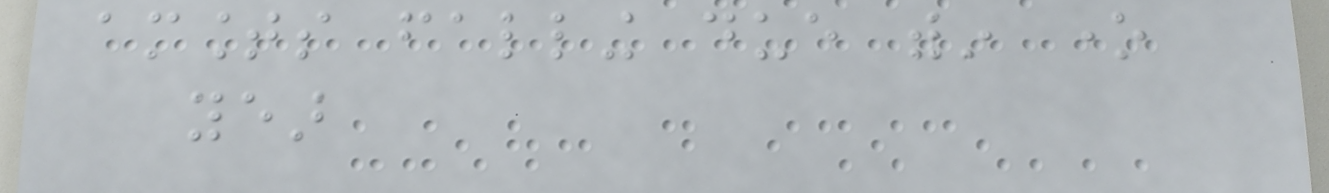amounts falling due within one
year
